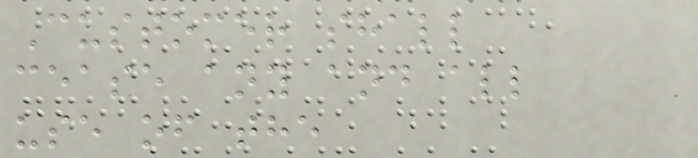Customer shall
cease any and all
use of the
